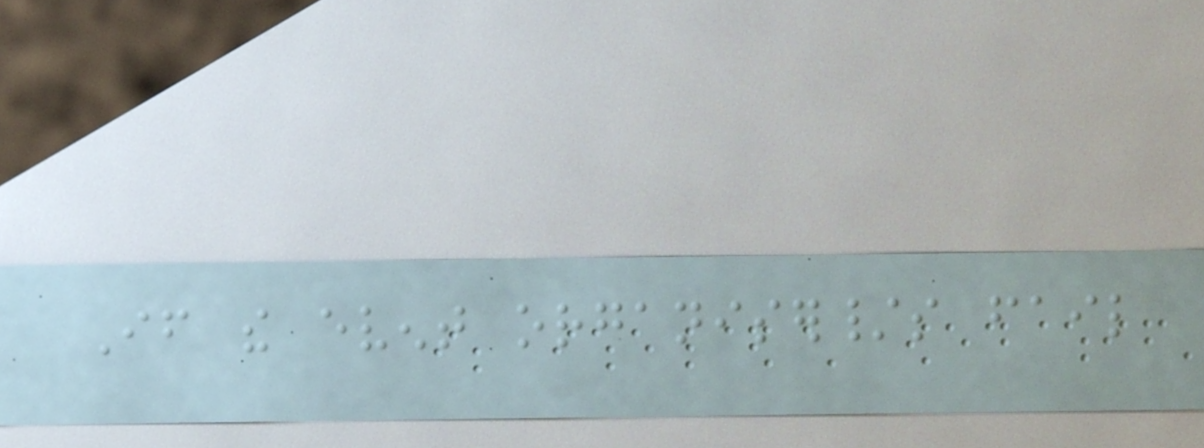If the event organiser/s fail
